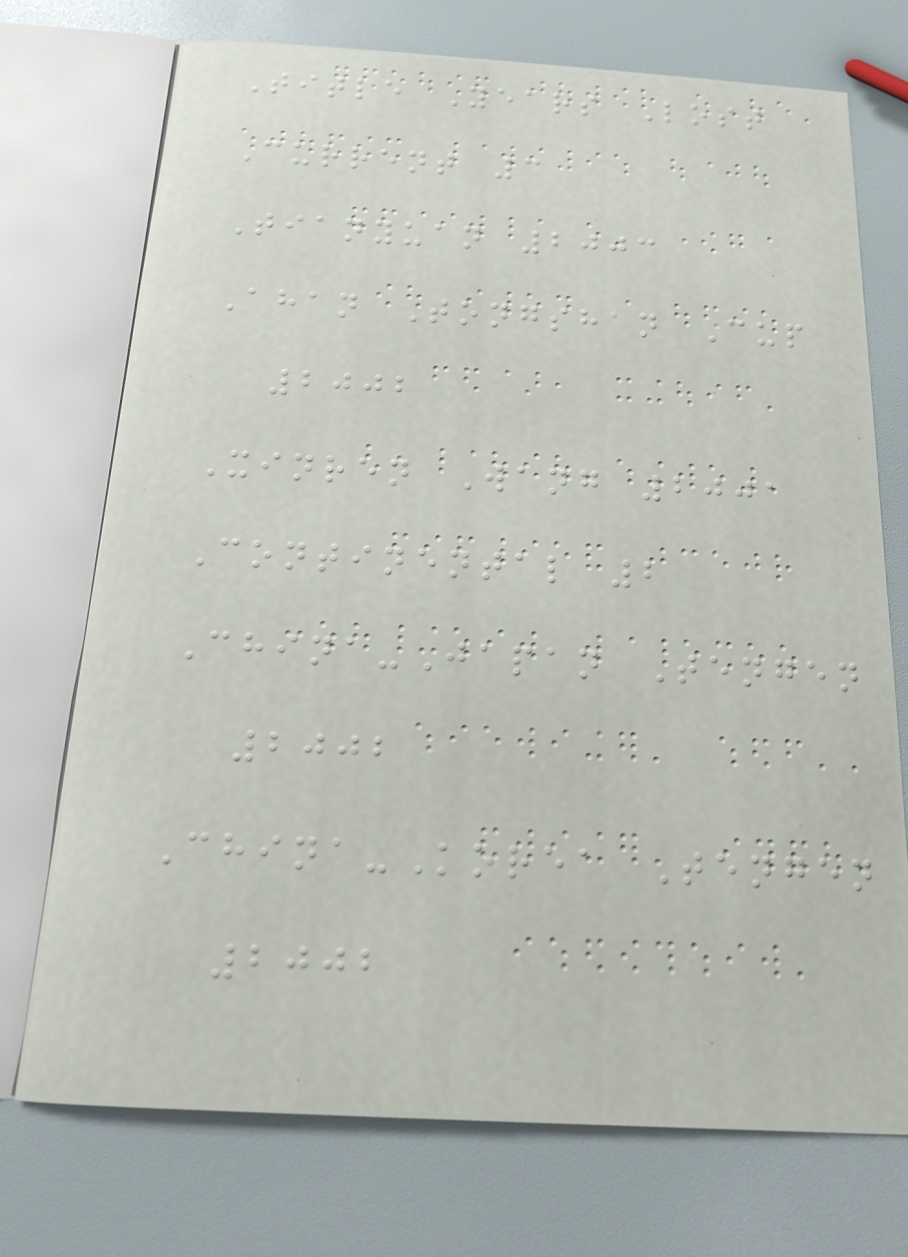Title Years Lost
Current 3
Tianyuan 2003
Ahan Tongshan Cup
2002
Xinren Wang 2001
Continental 2
China-Japan Tengen
2002
China-Korea Tengen
2002
